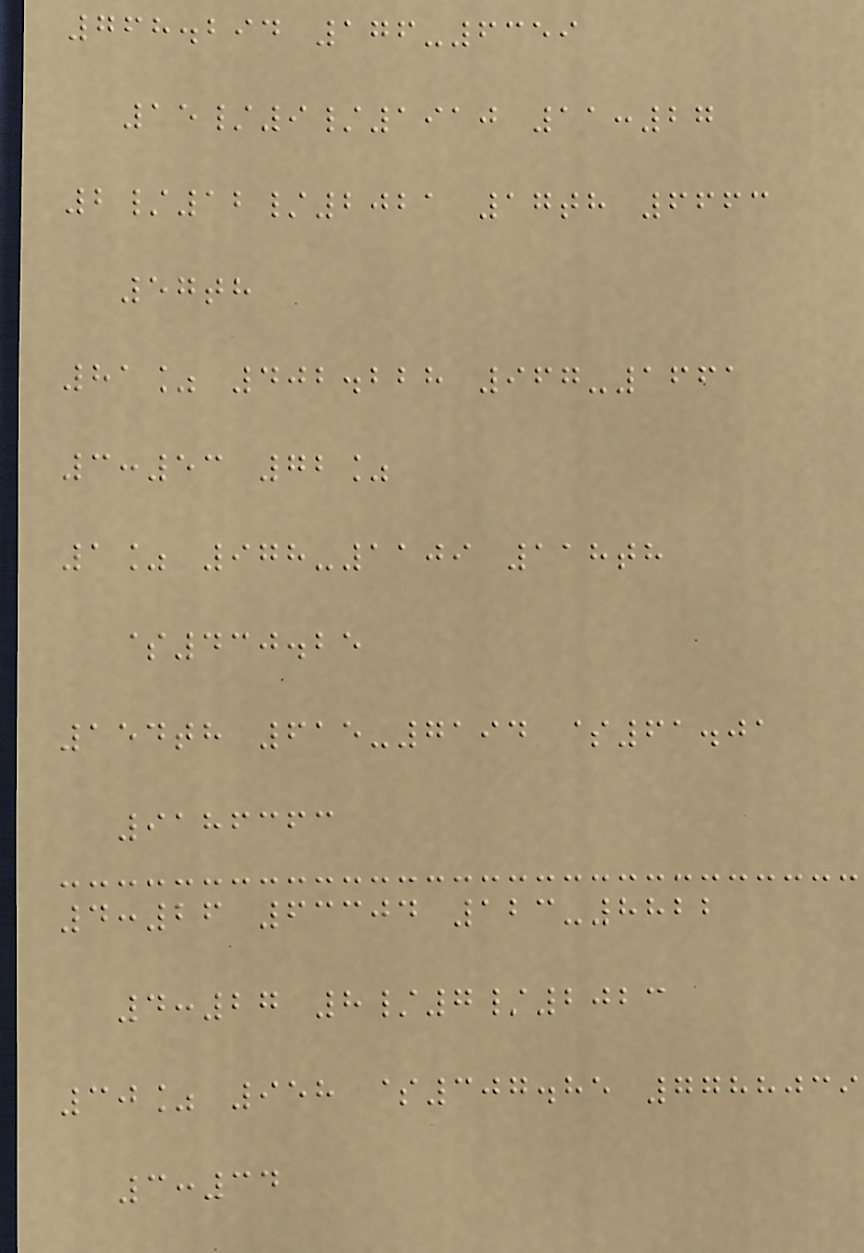768.294 176-6359
15/9/1910 11:27
2/12/2021 17th 6663
57th
81% 402.228 967-1661
3:53 72%
1% 978-1109 118th
$430.25
154th 615-7194 $61.01
9186363
4:26 63304 123-8822
4:27 8/7/2023
30% 958 $307.85 7788039
3:34
